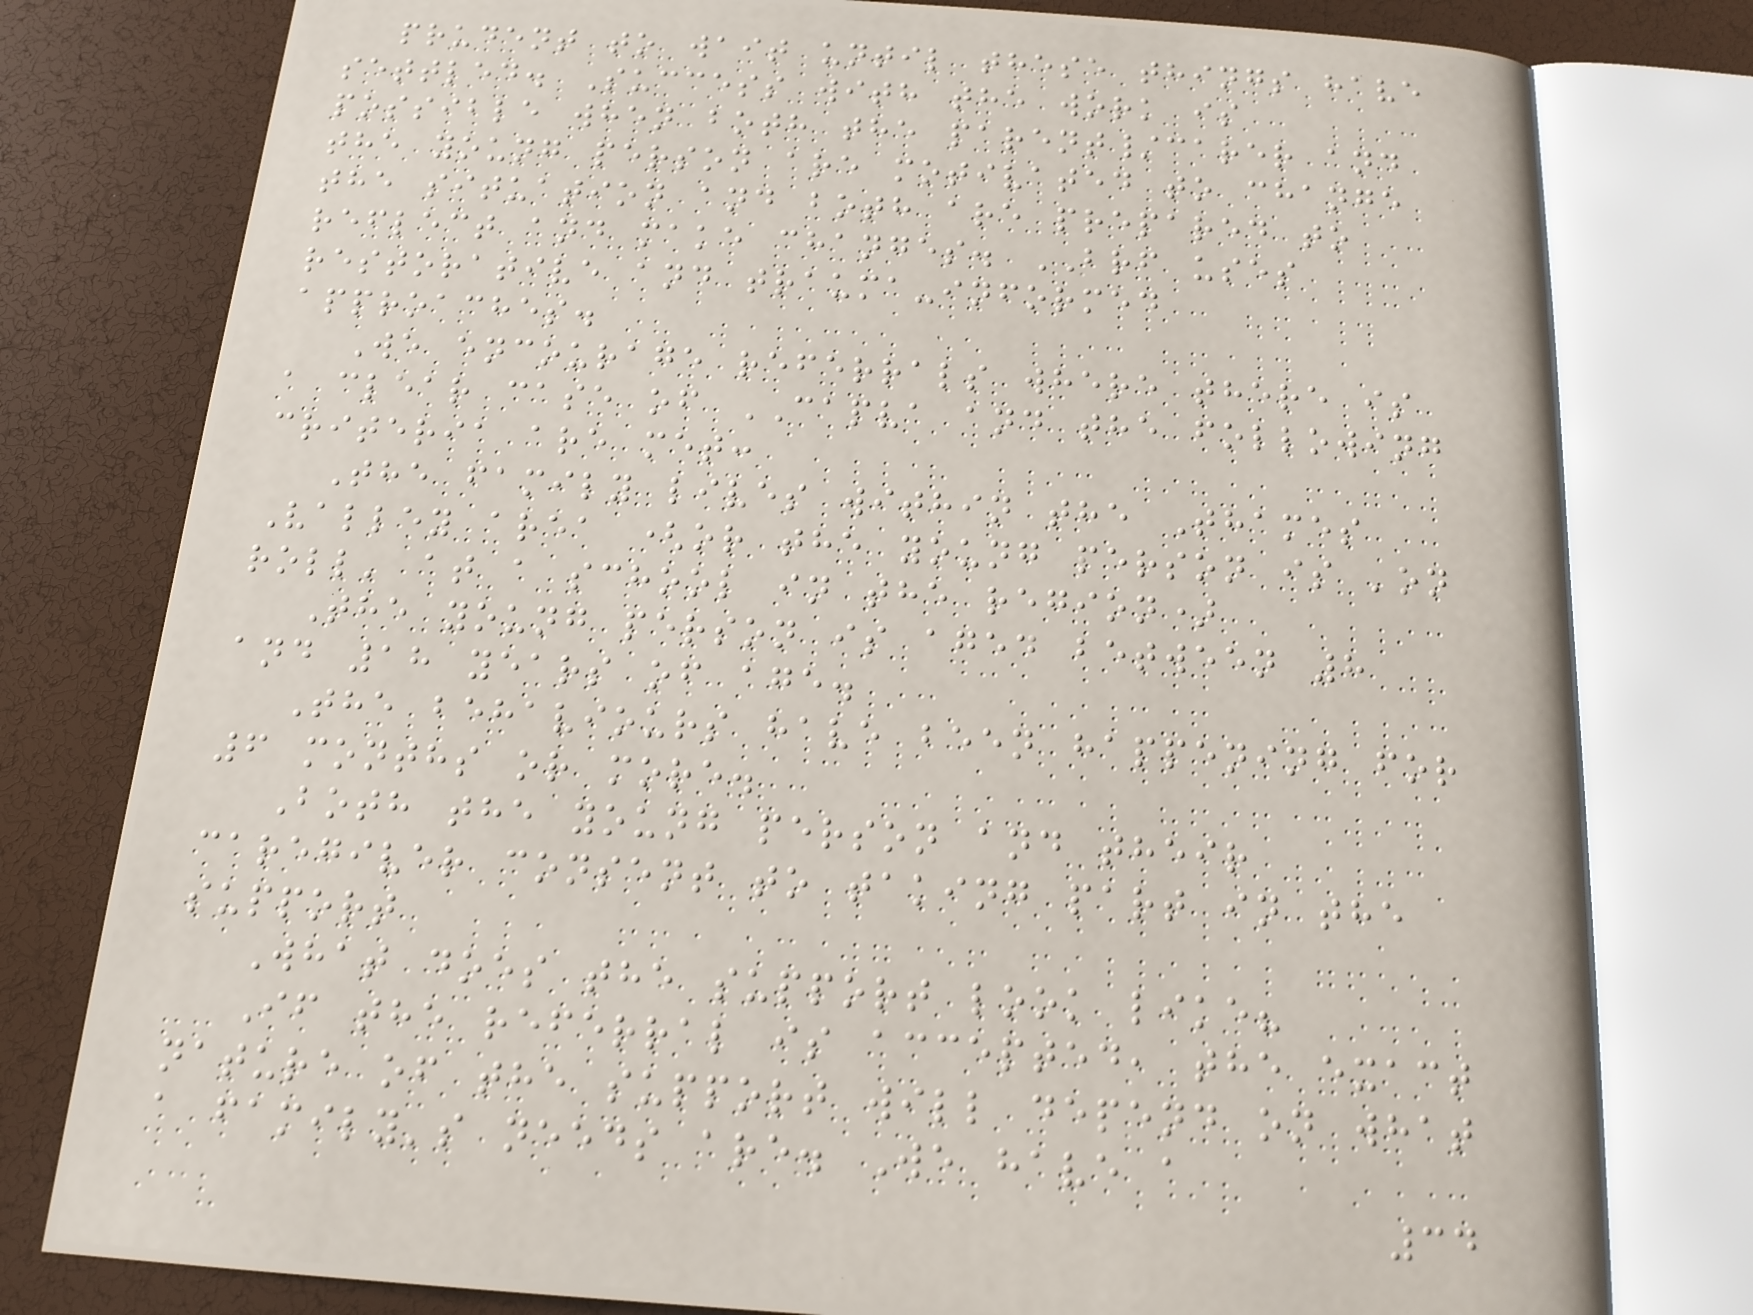prudent to wait until these things have
settled. Success with the work is
possible when both the parent/carer and
the young person are motivated to change
the situation and both are prepared to
reflect and make changes. BRF uses
restorative and trauma-informed
approaches.
We encourage referrals where there is
a clear case of CAPVA and the following
criteria are met:
The family lives within the Thames
Valley area (or the young person is 'on
roll' at a school in the region)
The young person is aged between 8
and 18 years of age.
The behaviours have been happening for
6 months or more.
Both the young person and their
caregiver consent to taking part in the
support
What does the support look like?
If the referral is accepted, the exact
nature of the support will depend on what
a family's needs are. We have a
34
